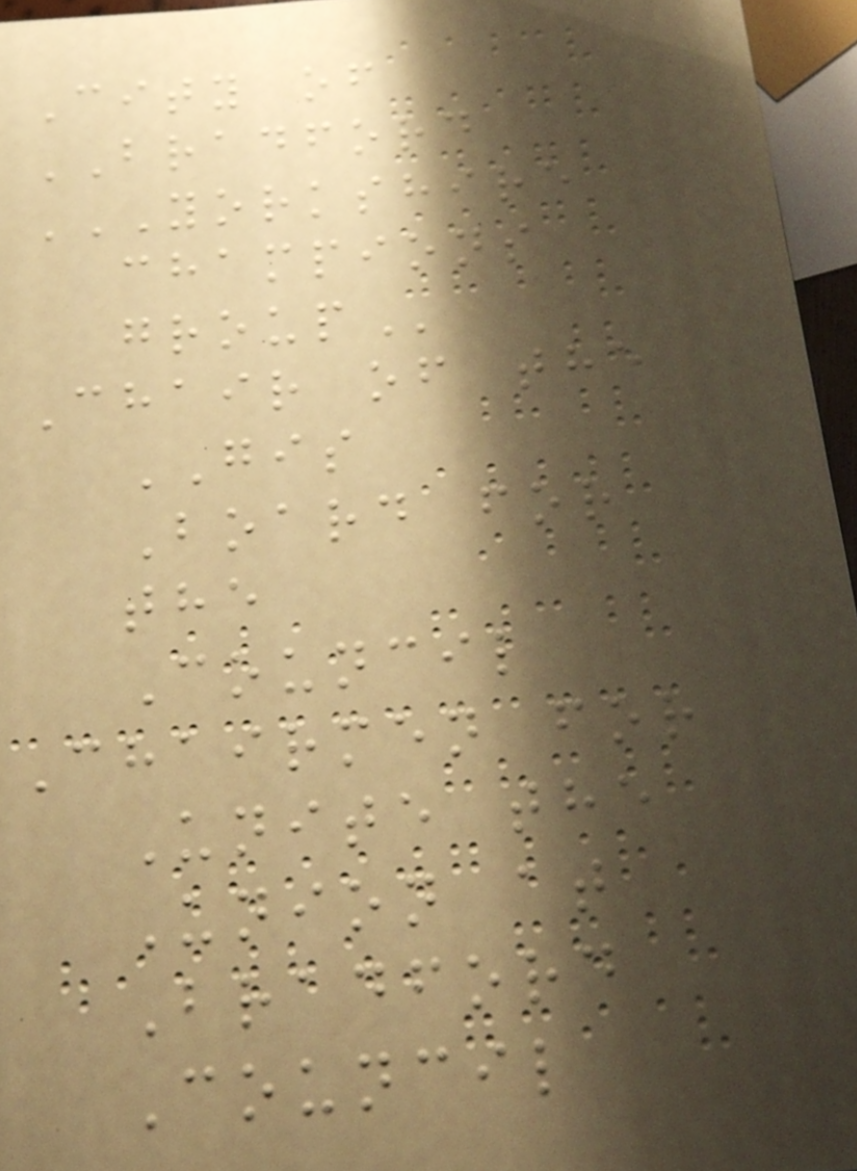City of
BRADFORD
YORKSHIRE
CHAMPIONS
GROUP
Chair of the
GIS
Board for
the
Council
Chairmen for
Unite the
Union at
Bradford
Council
